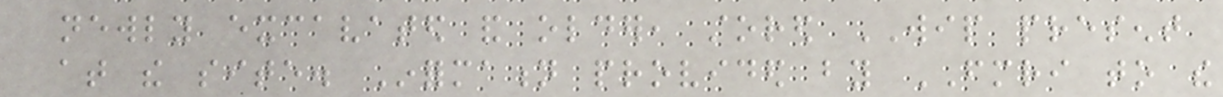newly excavated and older, stored WIP present
at the site. Information provided by FMRI to the
